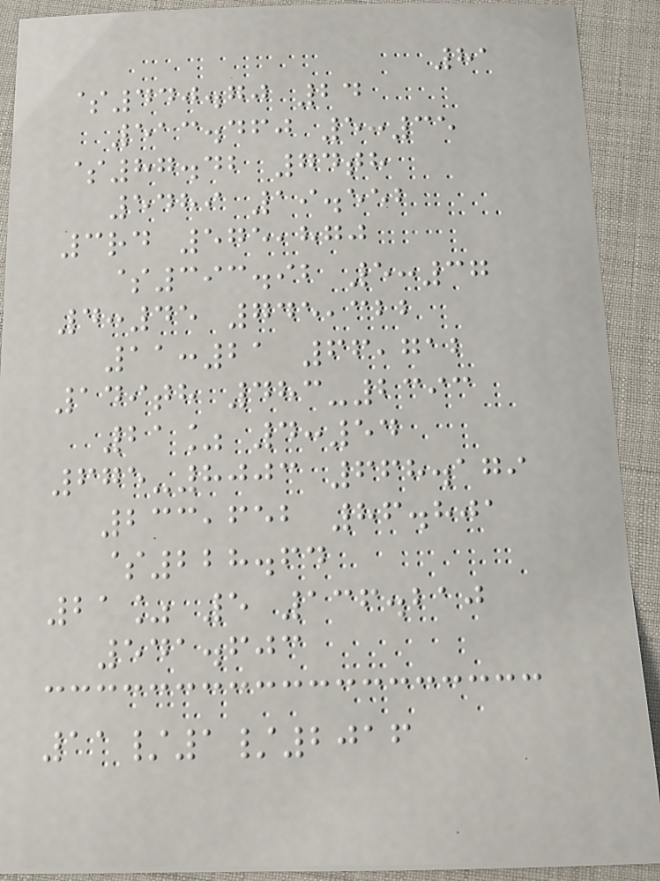81
$440.70 24
513.460 5:35
$87.42 74th
5489 19.552
3rd 575,870
$393.92 5:37
4:45 745,322
11:21 66,712
149th 483-2393
21% 4:54
675-8003 668.179
233,652 86.801
$228.64
21% 5 136.210
541.603
11/1/2016
